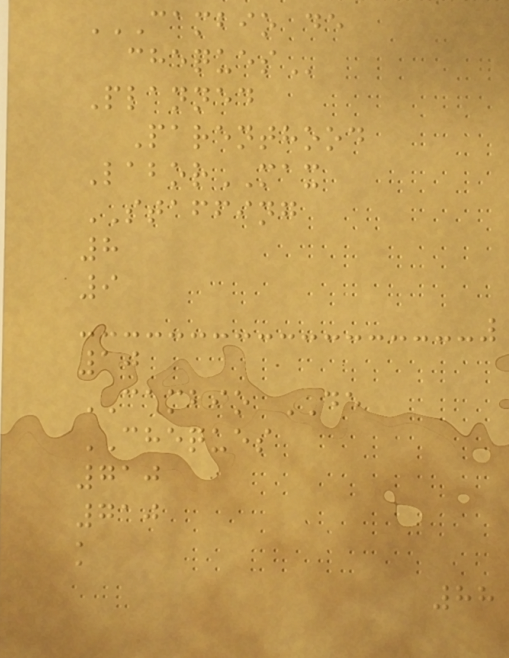CAMBIO DE
CHEQUES
Planned
Parenthood
LaborMAX
STAFFING
8
9
10
CAMBIO DE
CHEQUES
710
710
k
88
